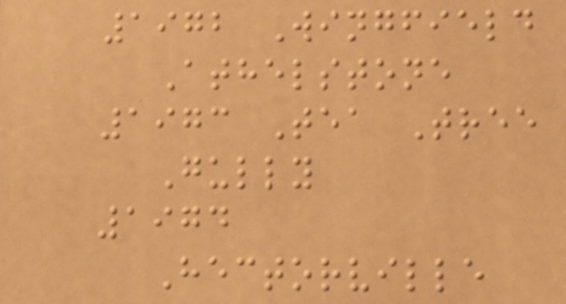1972 Wingfield
Athelstone
1973 Tea Tree
Gully
1974
Hectorville
